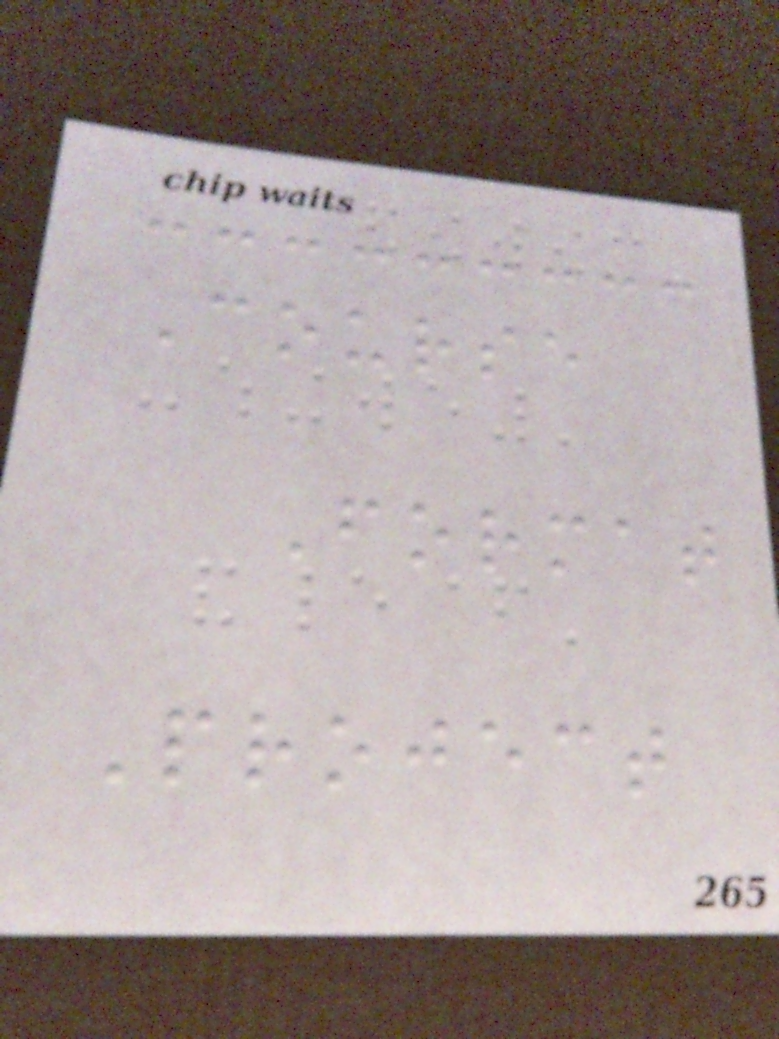Course
Format
Project
